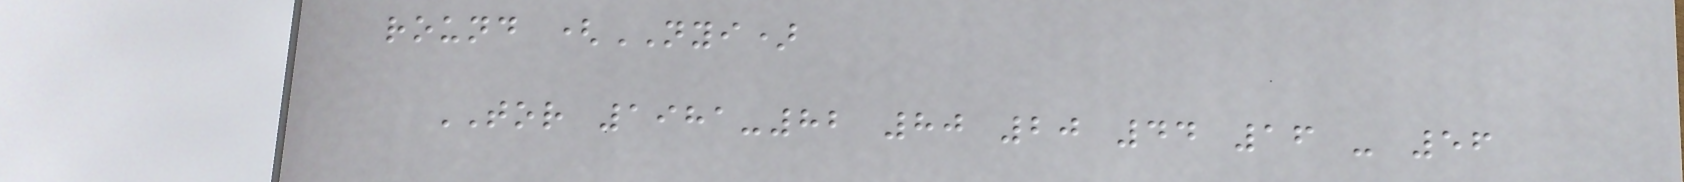round (NYI)
TOR 1981-82 80 20 44 16 - 56
